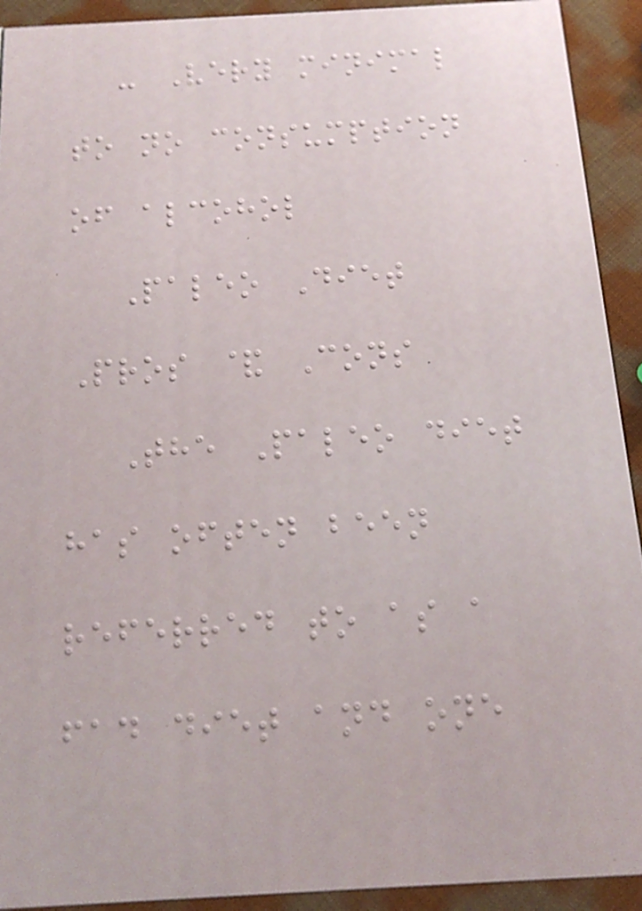- Very minimal
to no consumption
of alcohol
Paleo Diet
Pros & Cons
The Paleo diet
has often been
referred to as a
fad diet and one
